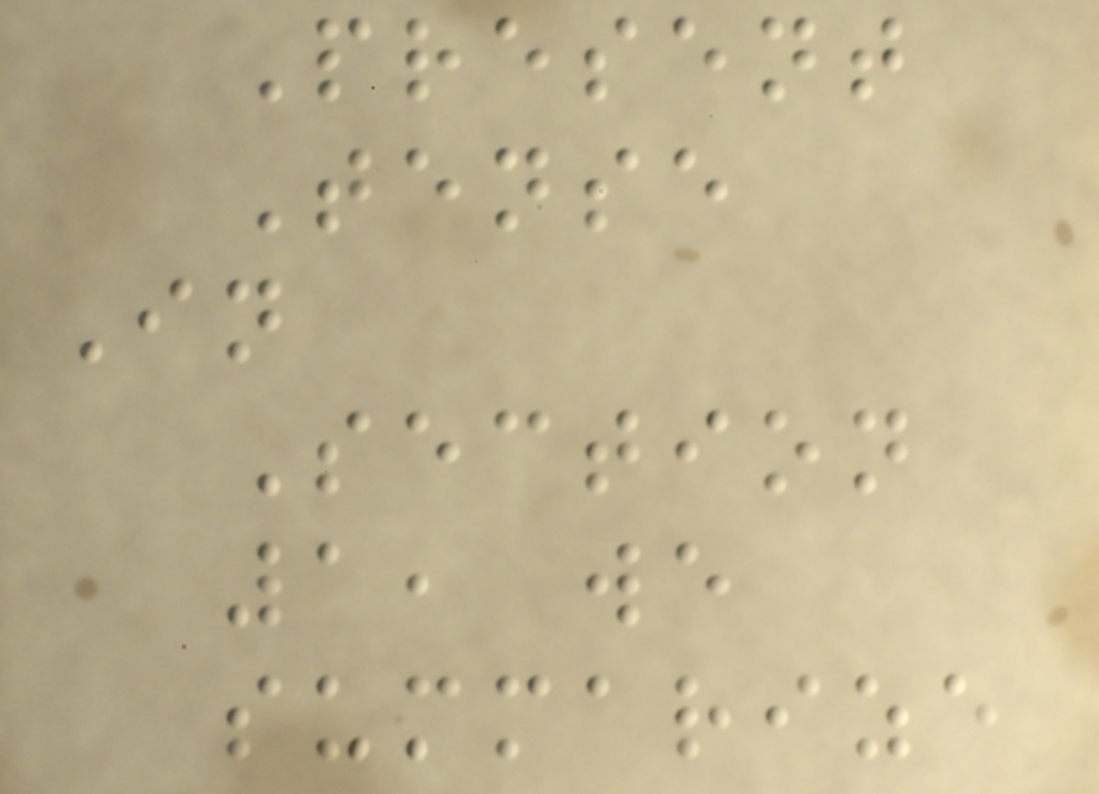Present
Tense
In
Section
1, we
summarize
